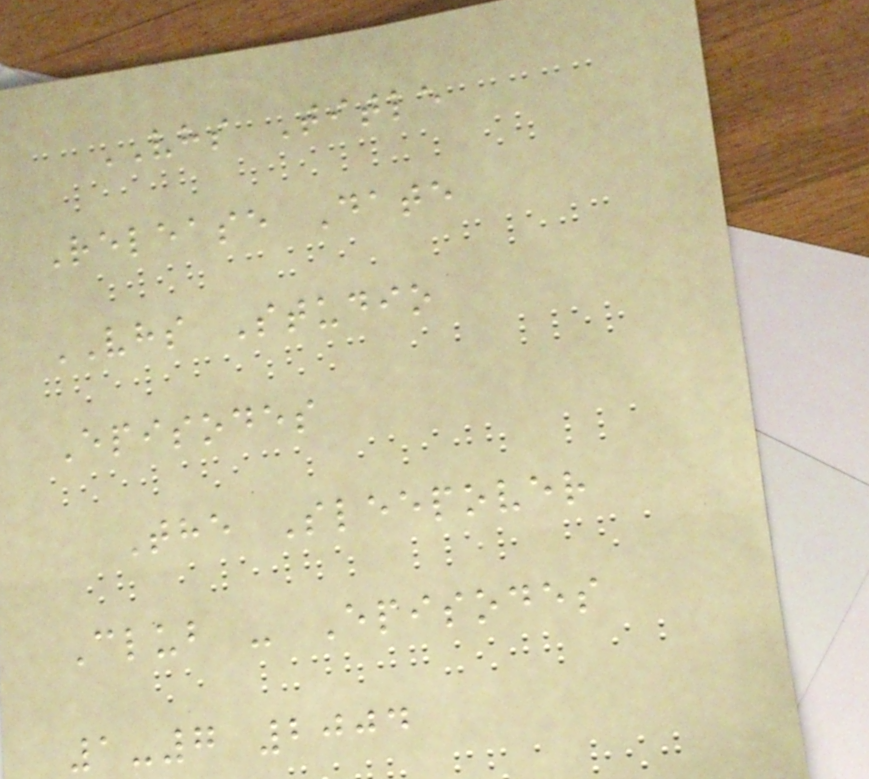VHS Title
Release Date
VHS Studio
Episodes
The Sleepover
Club - Episodes
1-7 2004
